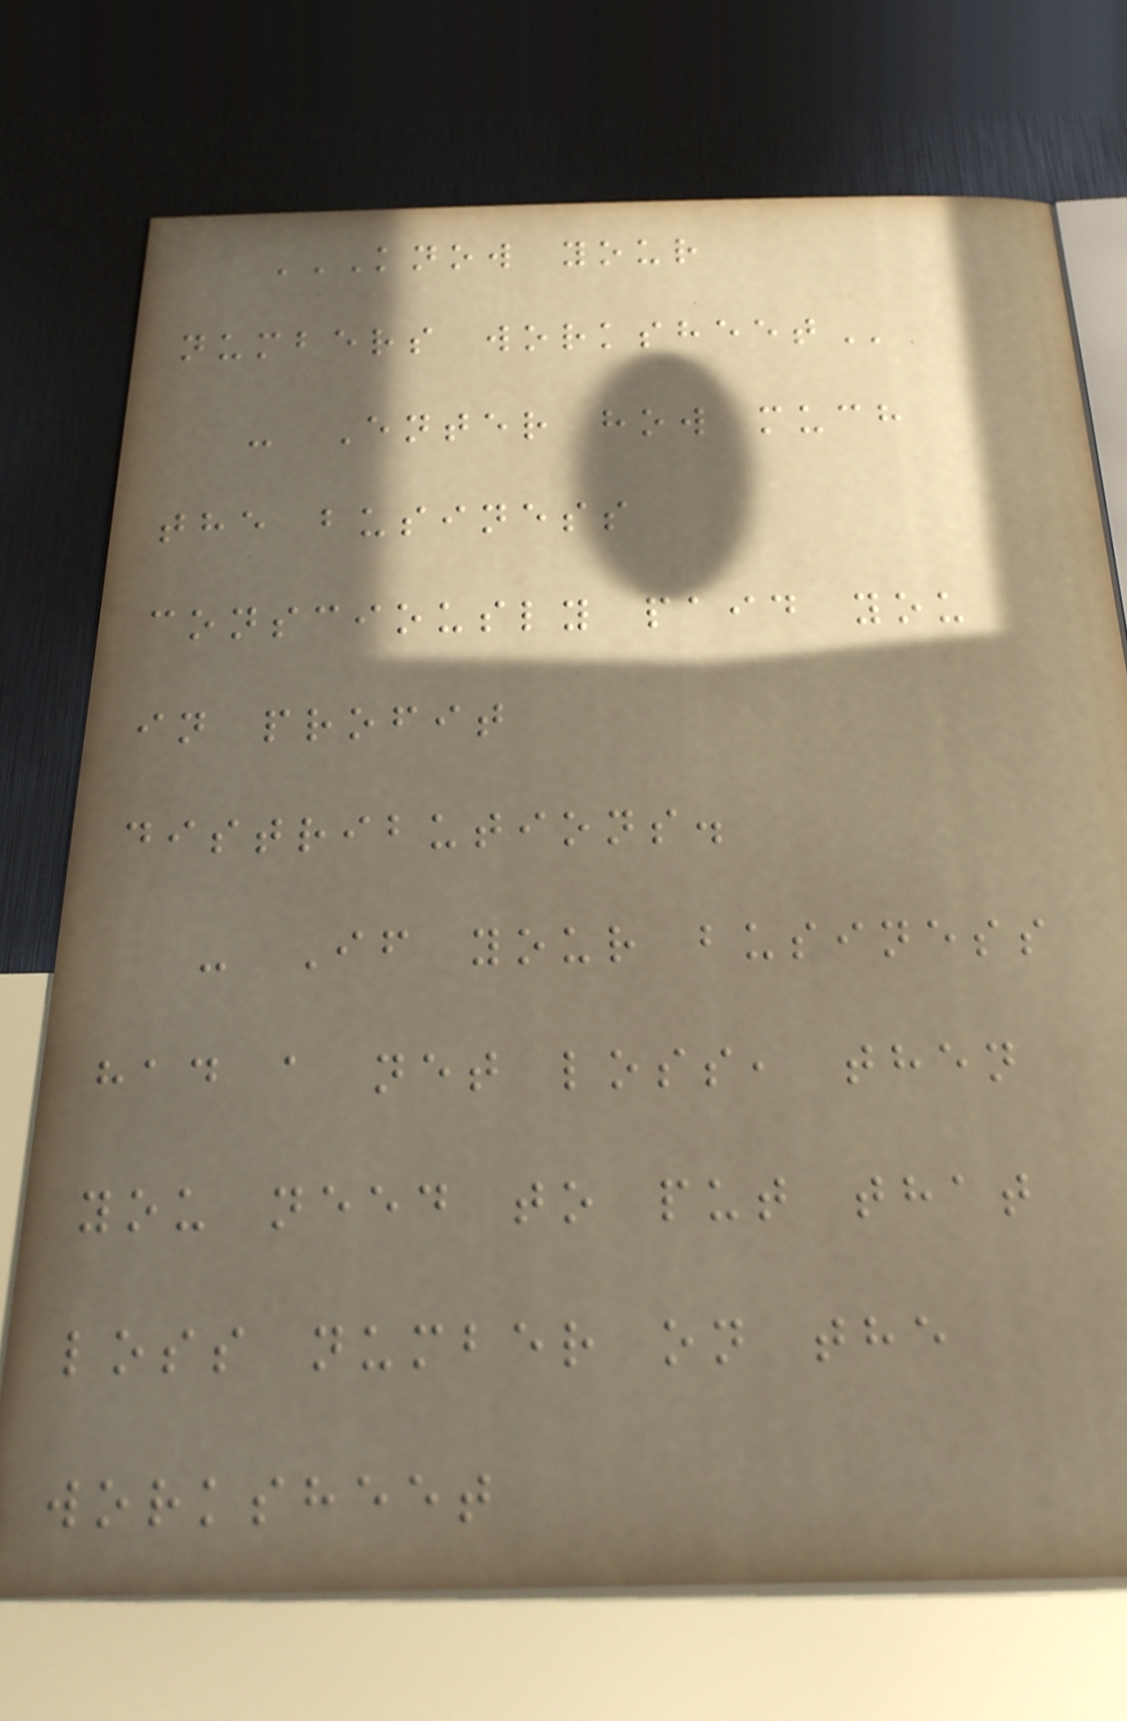KNOW YOUR
NUMBERS WORKSHEET
- Enter how much
the business
consciously paid you
in profit
distributions.
- If your business
had a net loss, then
you need to put that
loss number on the
worksheet
